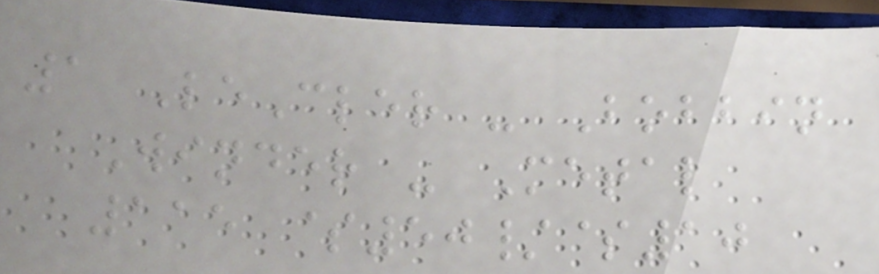1 LeCler - Bobbin
Winder - Metal
115 $50/$10
